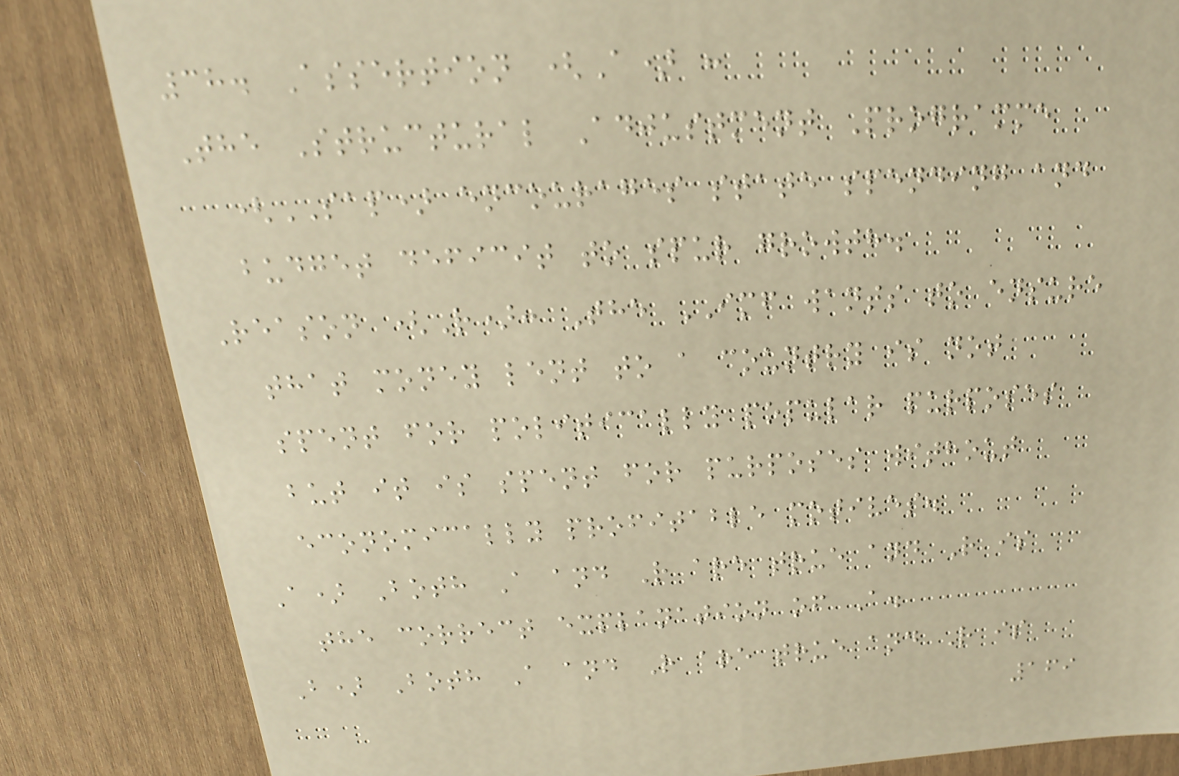38. Assertion (A) :
The Structural Adjustment Programme
(SAP) encourages state spending and
budget deficit to spur growth.
Reason (R): The IMF wants to ensure
that money lent to a country is not
spent for politically popular purposes
but it is spent for purposes without
economically profitable motives.
A) Both A and R are true and R is
the correct explanation of A.
B) Both A and R are true and R is
169
